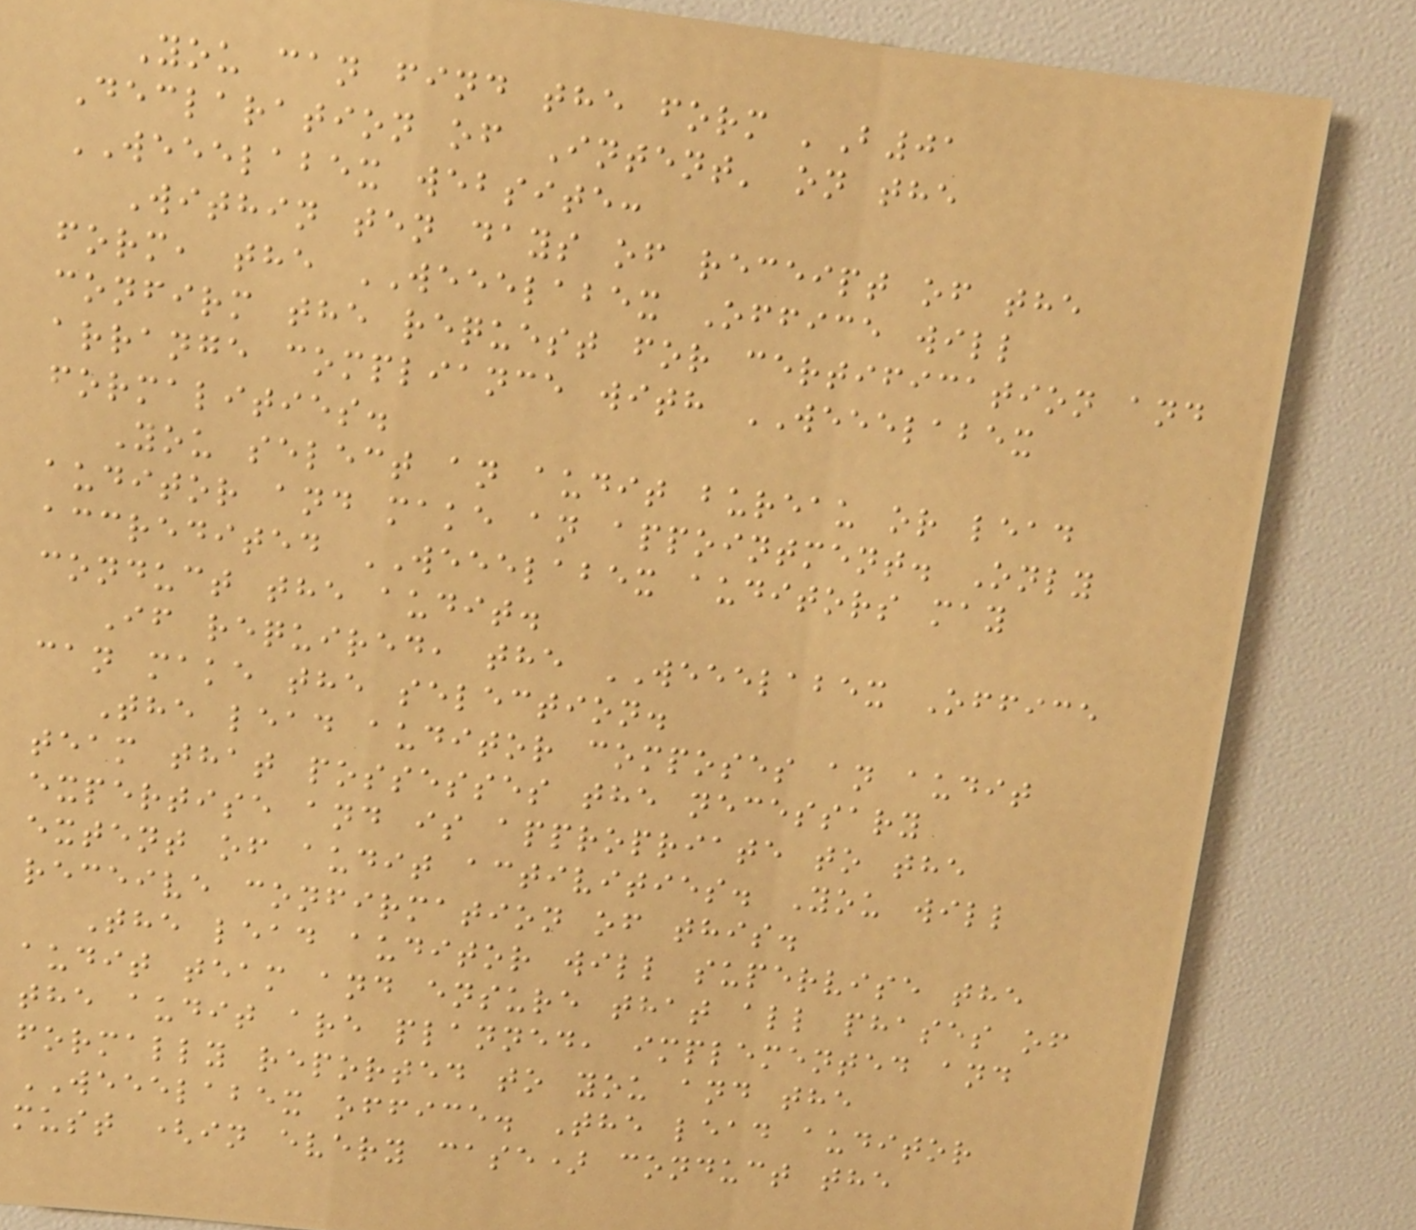You can find the form 'B01
Declaration of Intent' on the
WEEELABEX website:
Within ten days of receipt of the
form, the WEEELABEX Office will
confirm the request for certification and
arrange compliance with WEEELABEX
formalities.
You select an audit bureau or lead
auditor and make an appointment. Only
accredited WEEELABEX auditors may
conduct the audit.
If required, the WEEELABEX Office
can make the selection.
The lead auditor composes an audit
team that possesses the necessary
expertise and is appropriate to the
extent of audit activities. You will
receive confirmation of this.
The lead auditor will supervise the
audit team and ensure that all phases of
the audit are planned, implemented and
formally reported to you and the
WEEELABEX office. The lead auditor
must (in every case) conduct the
